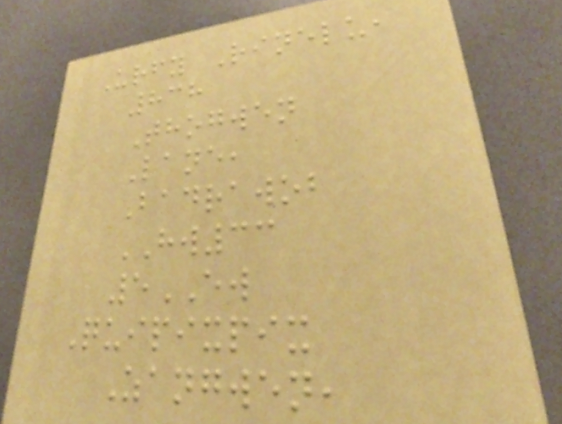Urfy Rinelu,
838
Thogwen
Lane,
Badrawob
HW33
5EW
Quipixpix
Zangwen,
